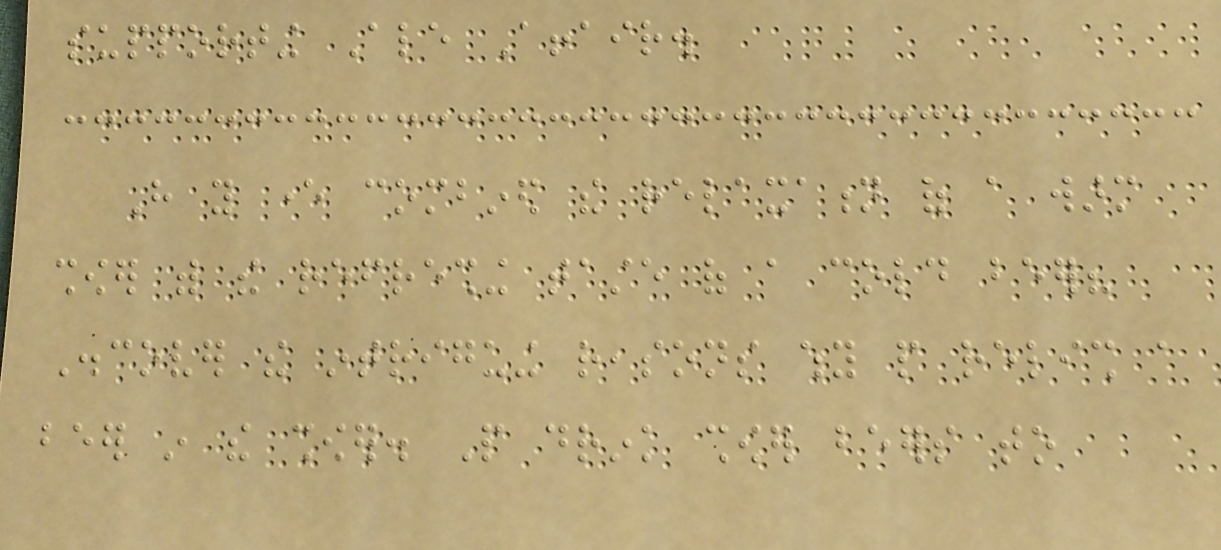supporting Ale Affair.
Have you ever combined the relaxation of a warm
shower with the refreshing taste of a cold beer?
Discover the intriguing reasons why people relish a
beer in the shower. People drink shower beers to
